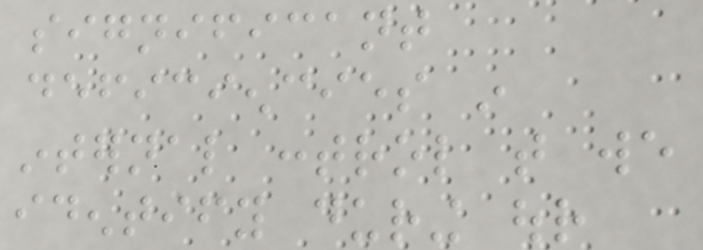significant
deficiencies in
internal control that we
identify during our
